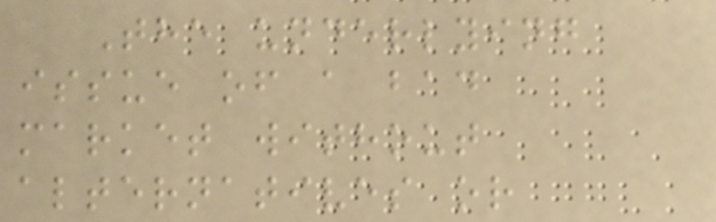The underlying
issue of a bad
market without
alternatives or
